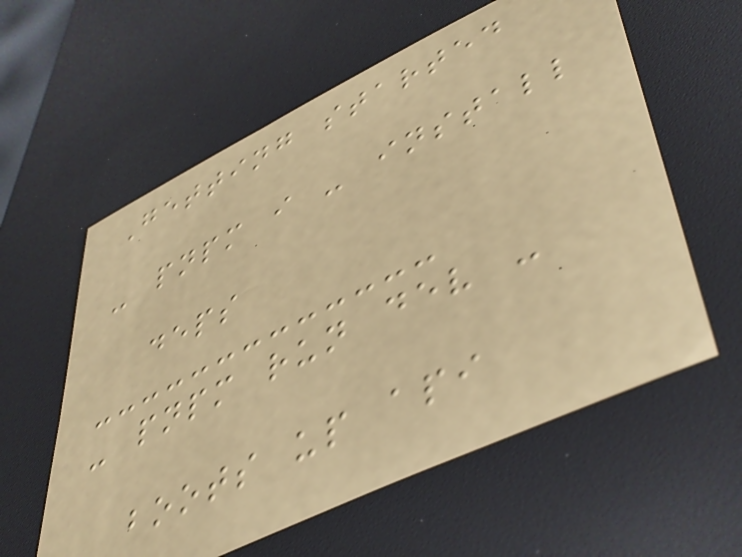Getting started
- pnpm i - install
deps
- pnpm run dev -
boots up api
